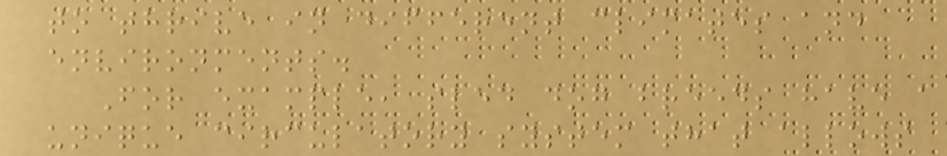to thrive in different climates and
environments.
For example, sled dog breeds have a
unique circulatory system that allows
